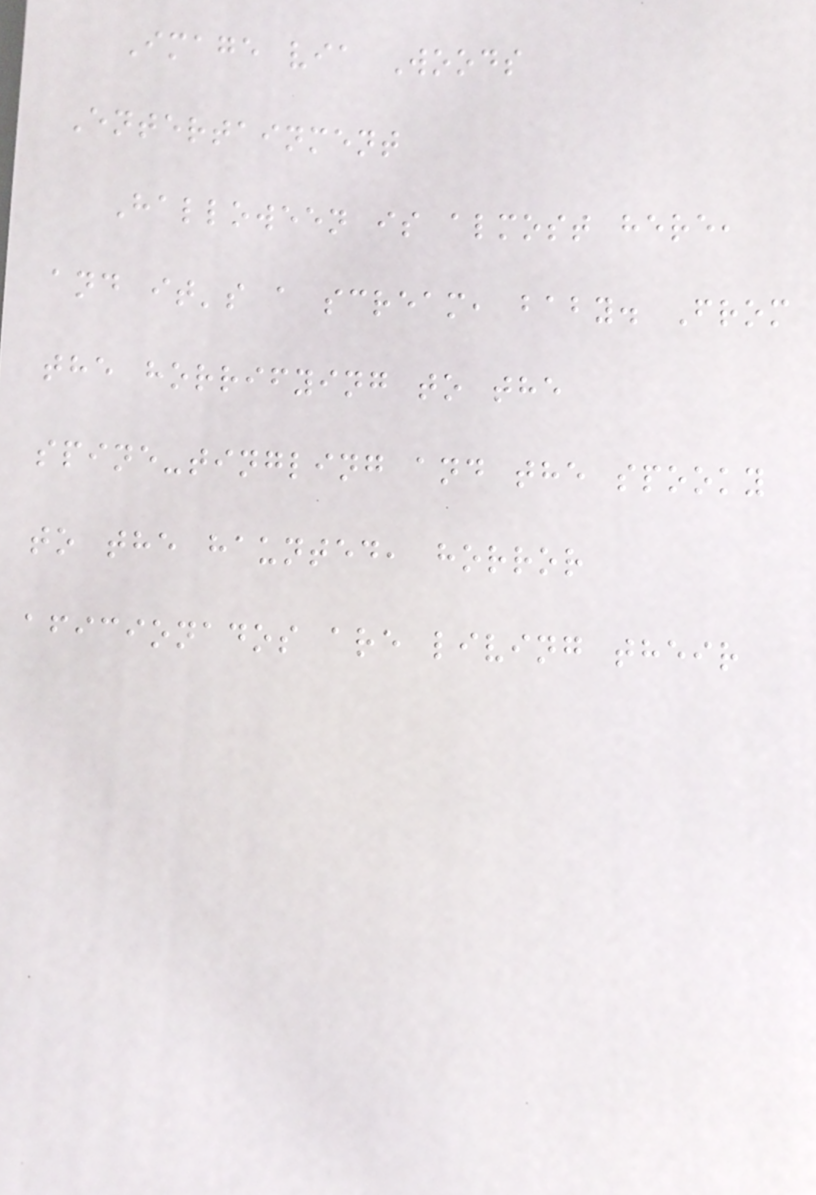Image via Woods
Entertainment
Halloween is almost here,
and it's a scream, baby. From
the horrifying to the
spine-tingling and the spooky
to the haunted, horror
aficionados are living their
